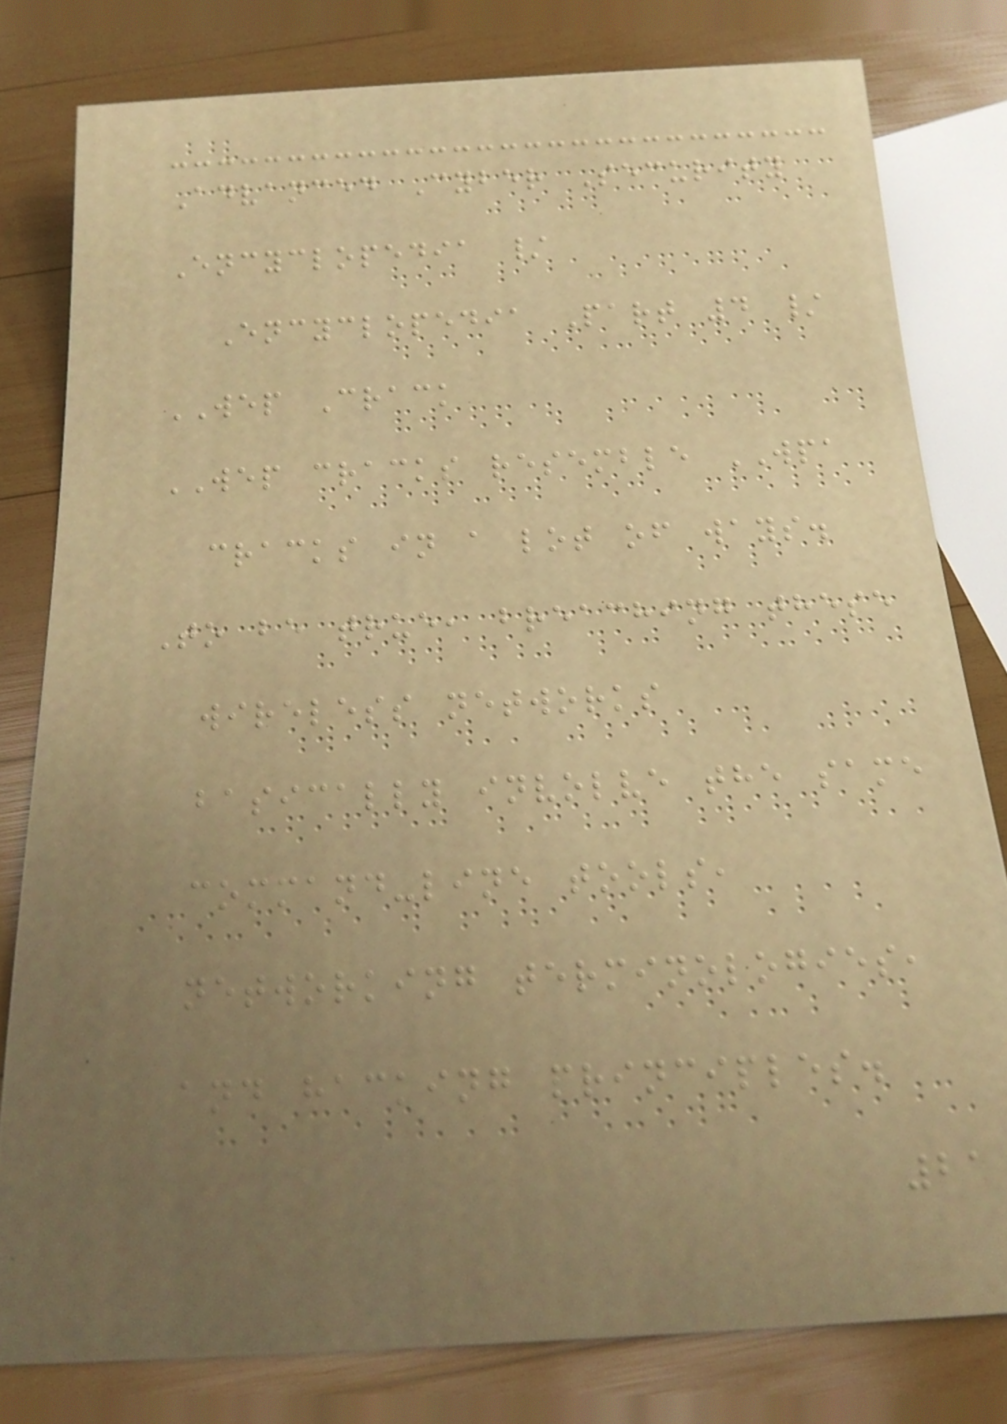Advanced Cyber Security
Encyclopedia /
Encyclopedia Part 4 /
WEP Crack
WEP cracks resemble WPA
cracks in a lot of ways.
To be true, breaching these
wireless networks
basically involve the same
command-line tools,
networking terminologies,
and hacking principles.
21
